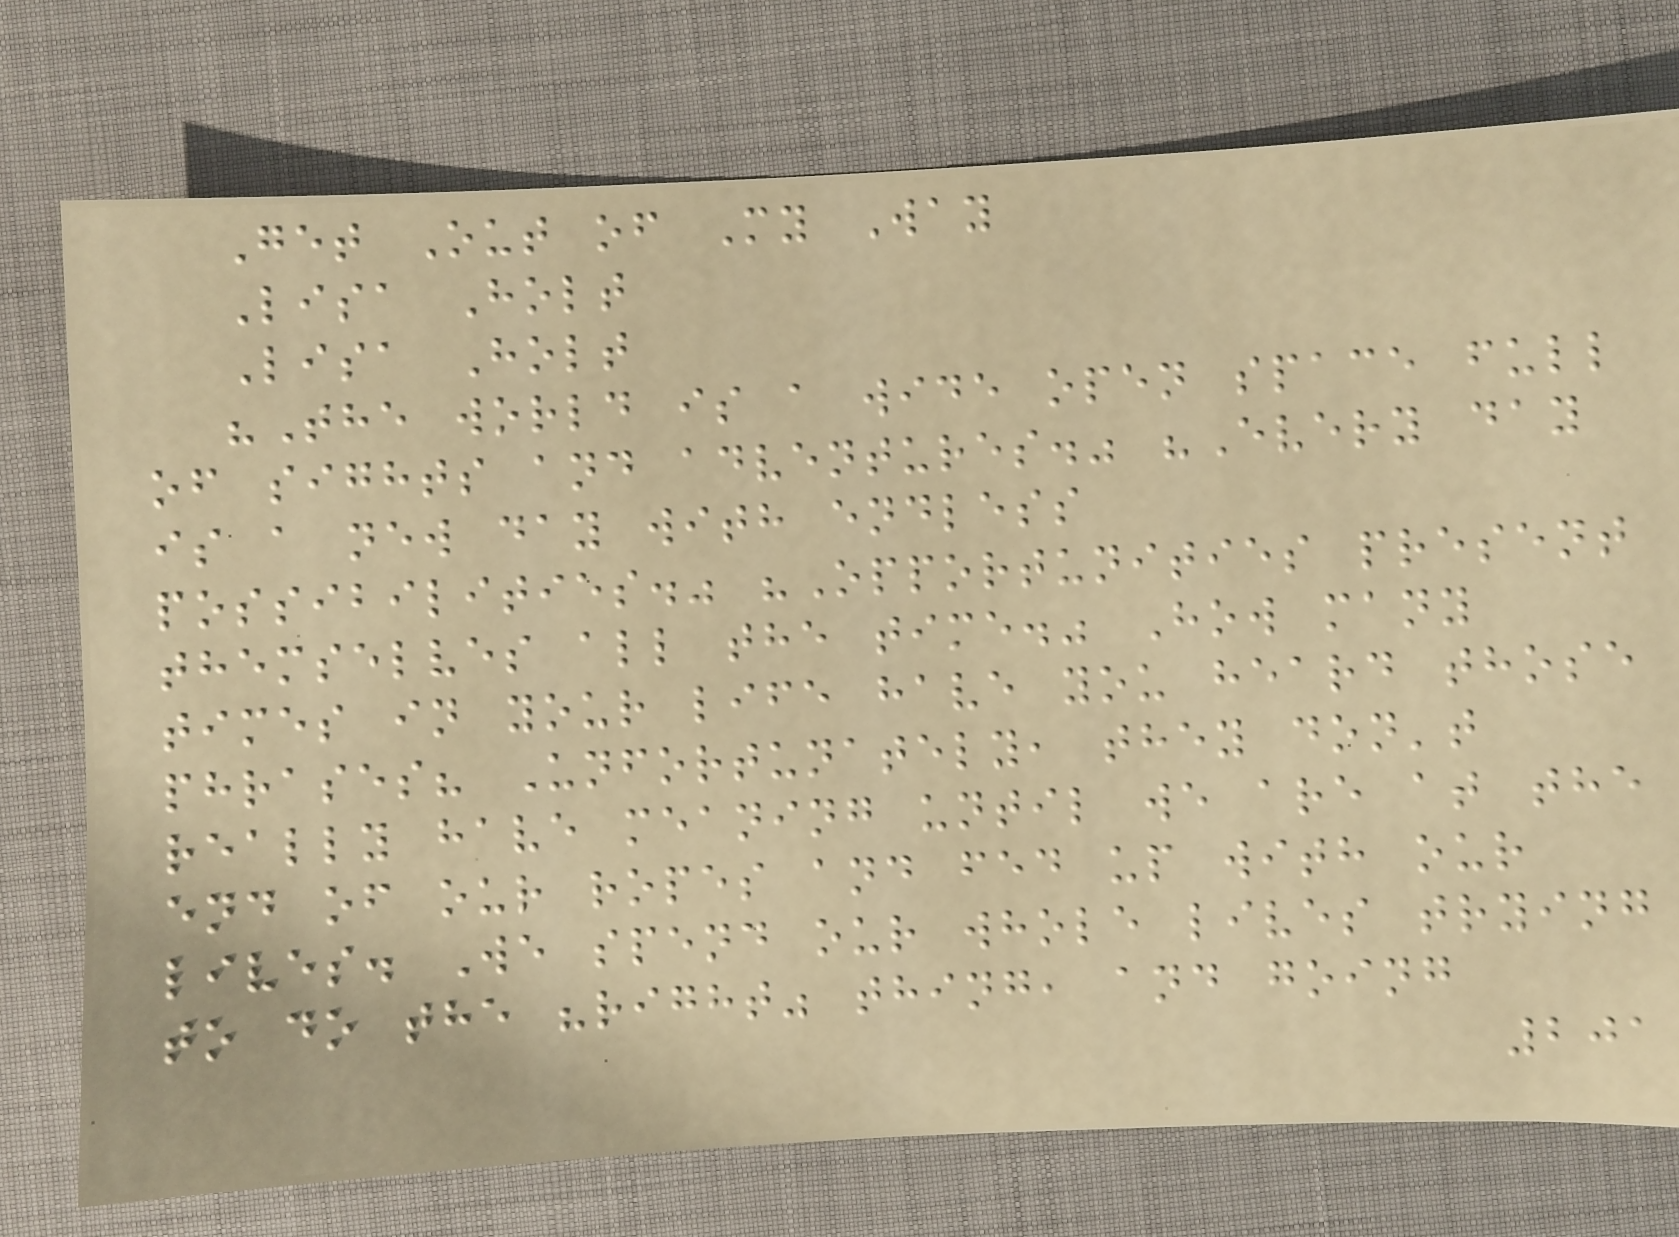Get Out of My Way
Lisa Holt
Lisa Holt
"The world is a wide open space full
of sights and adventures." "Every day
is a new day with endless
possibilities." "Opportunities present
themselves all the time." How many
times in your life have you heard those
phrases? Unfortunately, they don't
really have meaning until we are at the
end of our ropes and fed up with our
lives. We spend our whole lives trying
to do the "right" thing, and going
201
